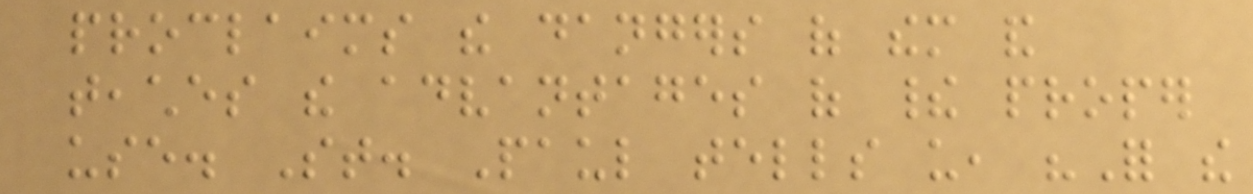proclaims the dangers of them and
teaches the advantages of their proper
use. St. Paul tells us, "For the
